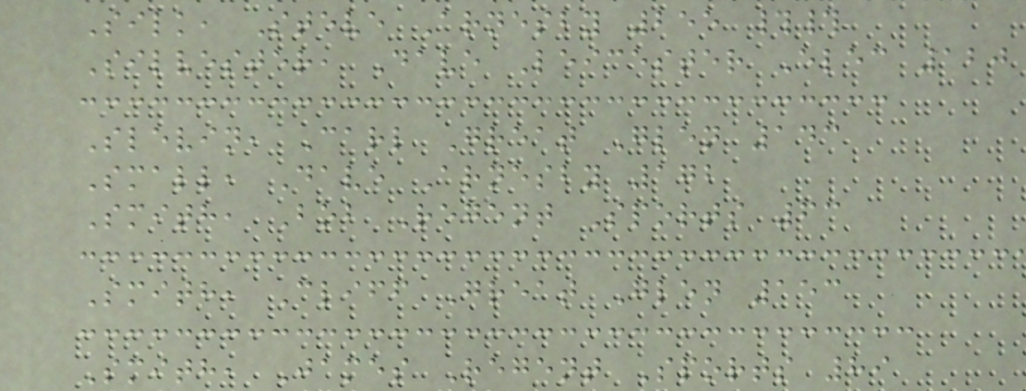Silk, Steve Arnesby 255 ##
Silvester, Dave Leicester Elec 120
Slevin, Carl Great Glen 143
Small, Dave Arnesby 172
Smith, Bob Regent Sports 63
Smith, Cliff Great Glen 153
Smith, James Regent Sports 89
